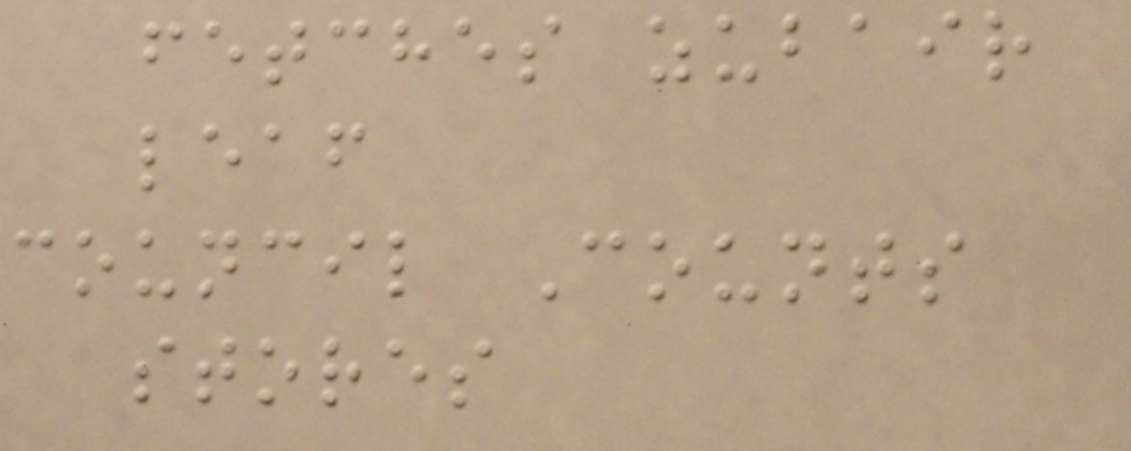fetches zubair
leaf
council Counts
stores
